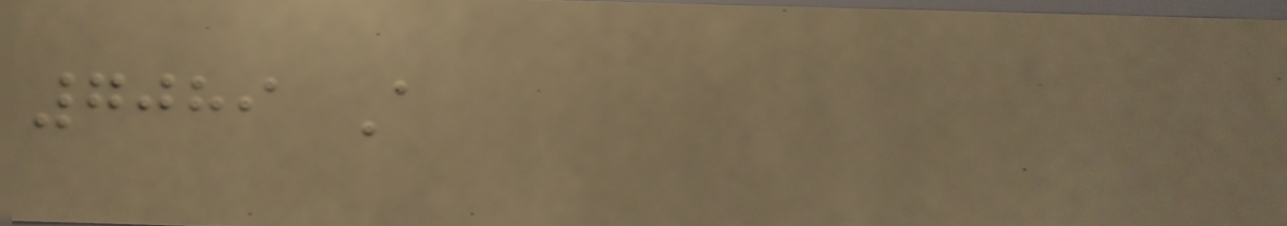7089 A
